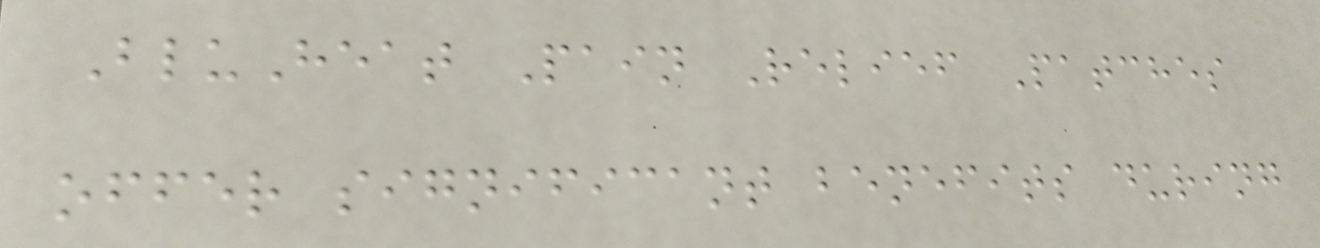BluHeat Pain Relief Patches
offer significant benefits during
